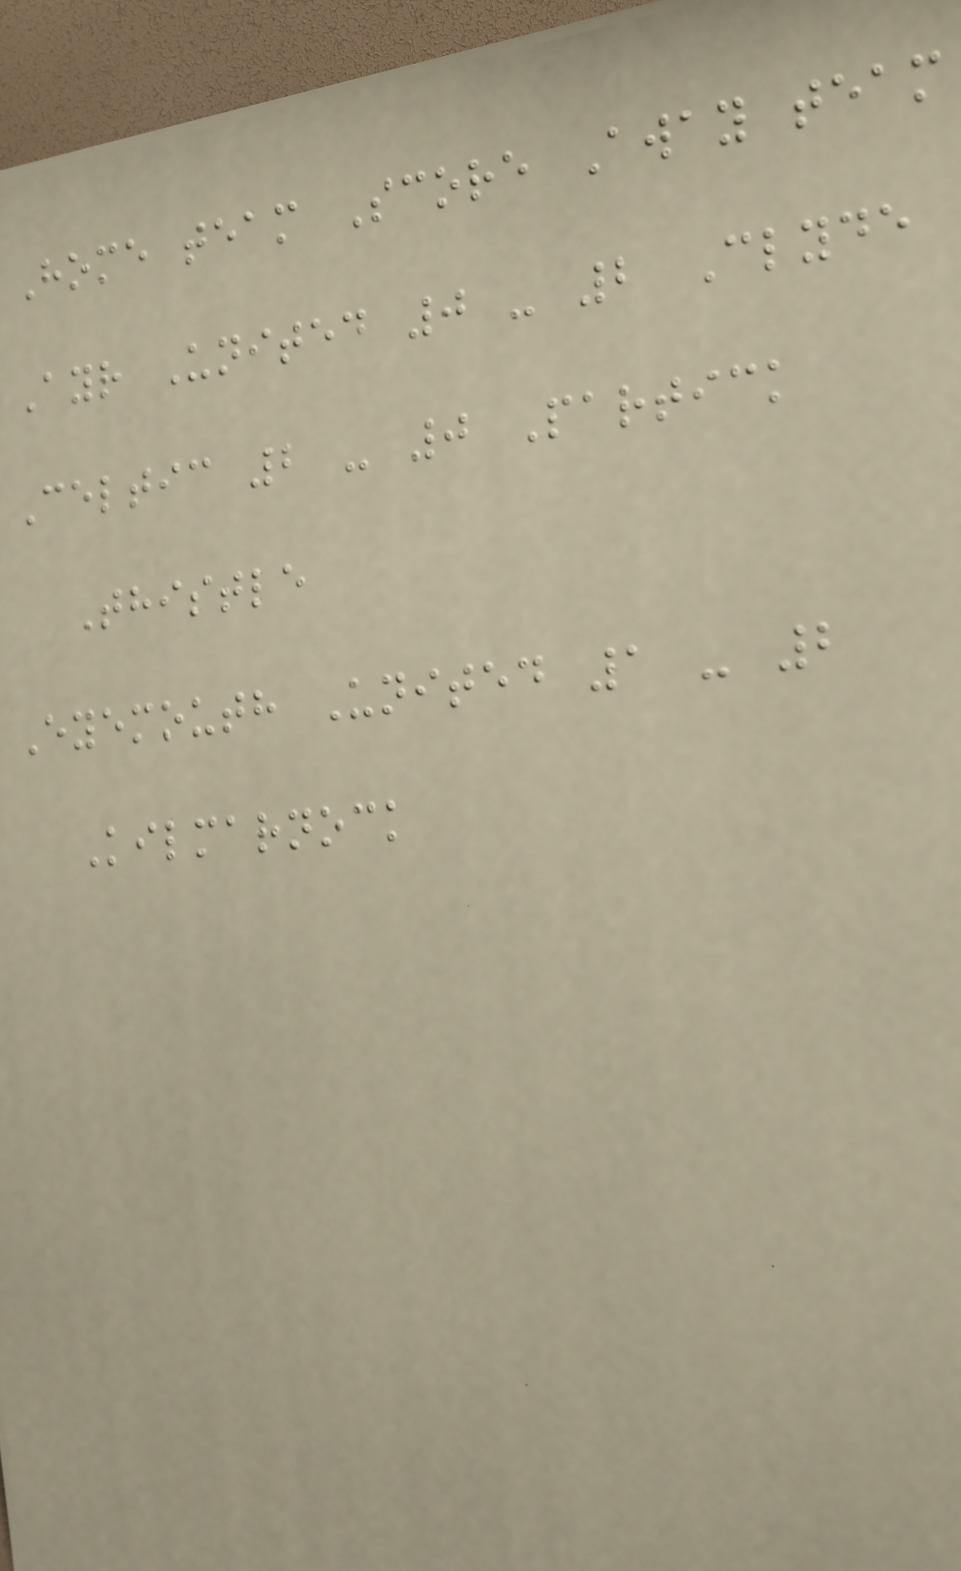Home team Score Away team
Ayr United 0 - 2 Clyde
Celtic 2 - 0 Partick
Thistle
Eyemouth United 1 - 2
Kilmarnock
